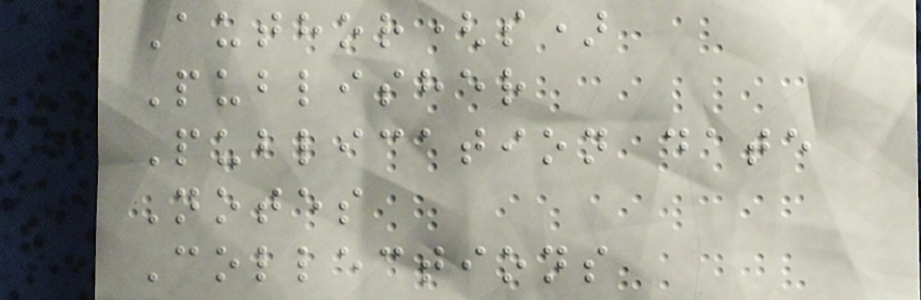Author(s)
Publisher
Publication date
Notes
Collections
